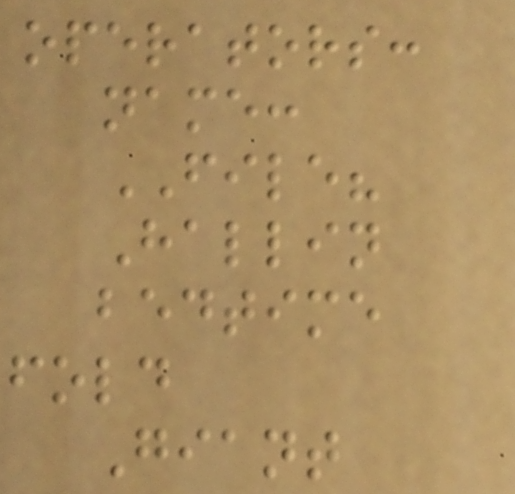operators:
name:
FILE?
Hallin
bedtime
fold
Giant
